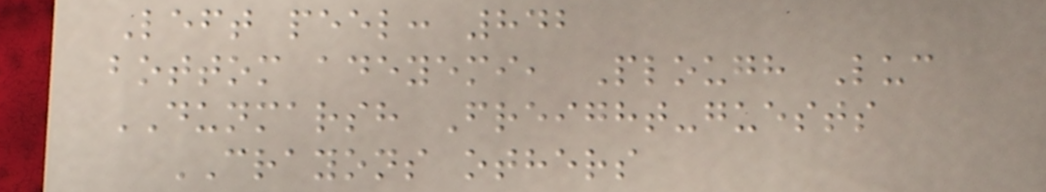Left peel: 842
bottom adeyemi, Plough Luc
DUNMARSH Freight-guests
CRAYONS others
